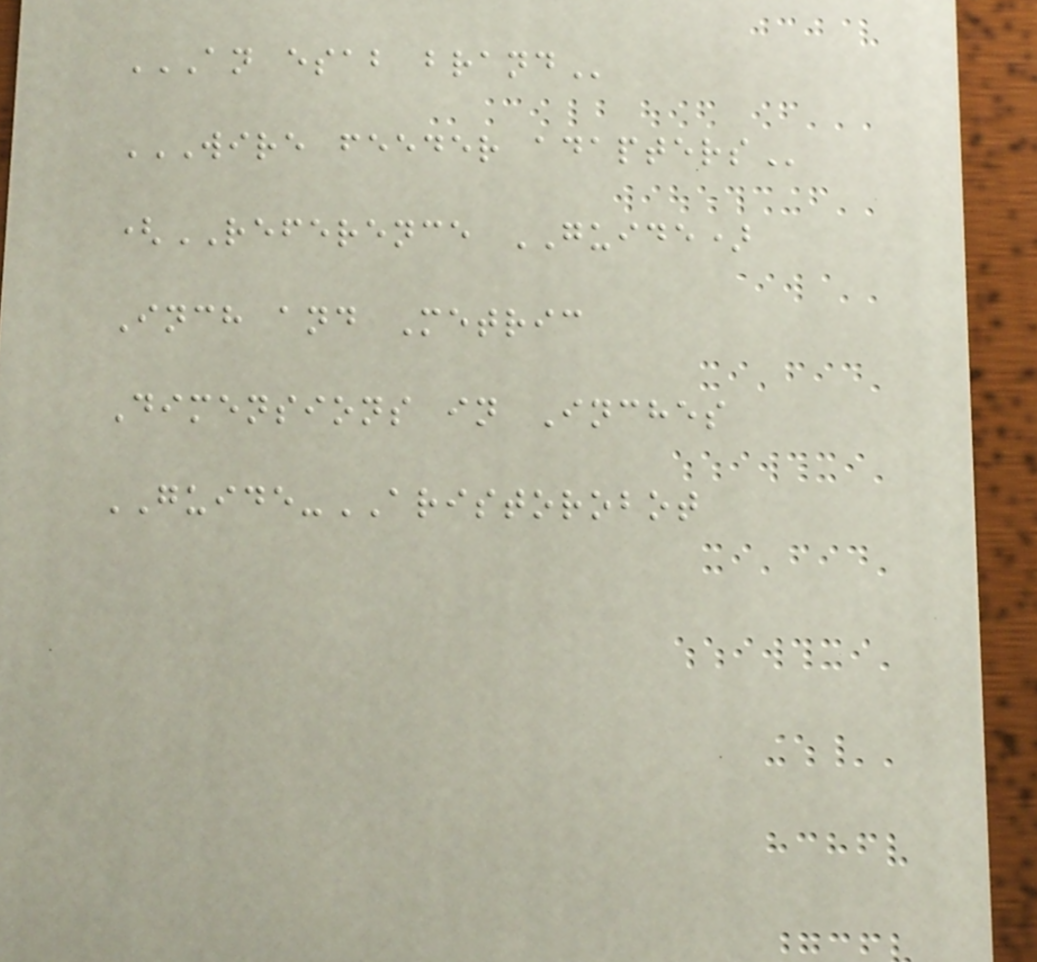AN ESAB BRAND
WIRE FEEDER ADAPTERS
(REFERENCE GUIDE)
Inch and Metric
Dimensions in Inches
GUIDE-ARISTOROBOT
